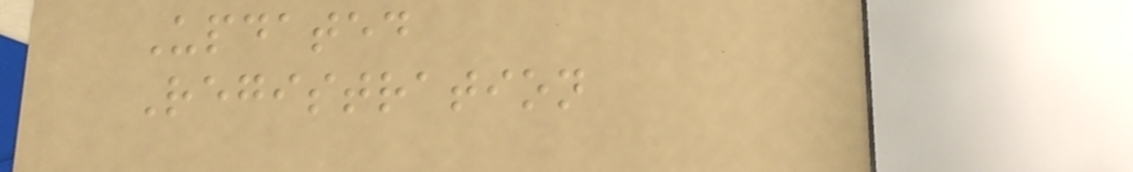Updated
Registration
